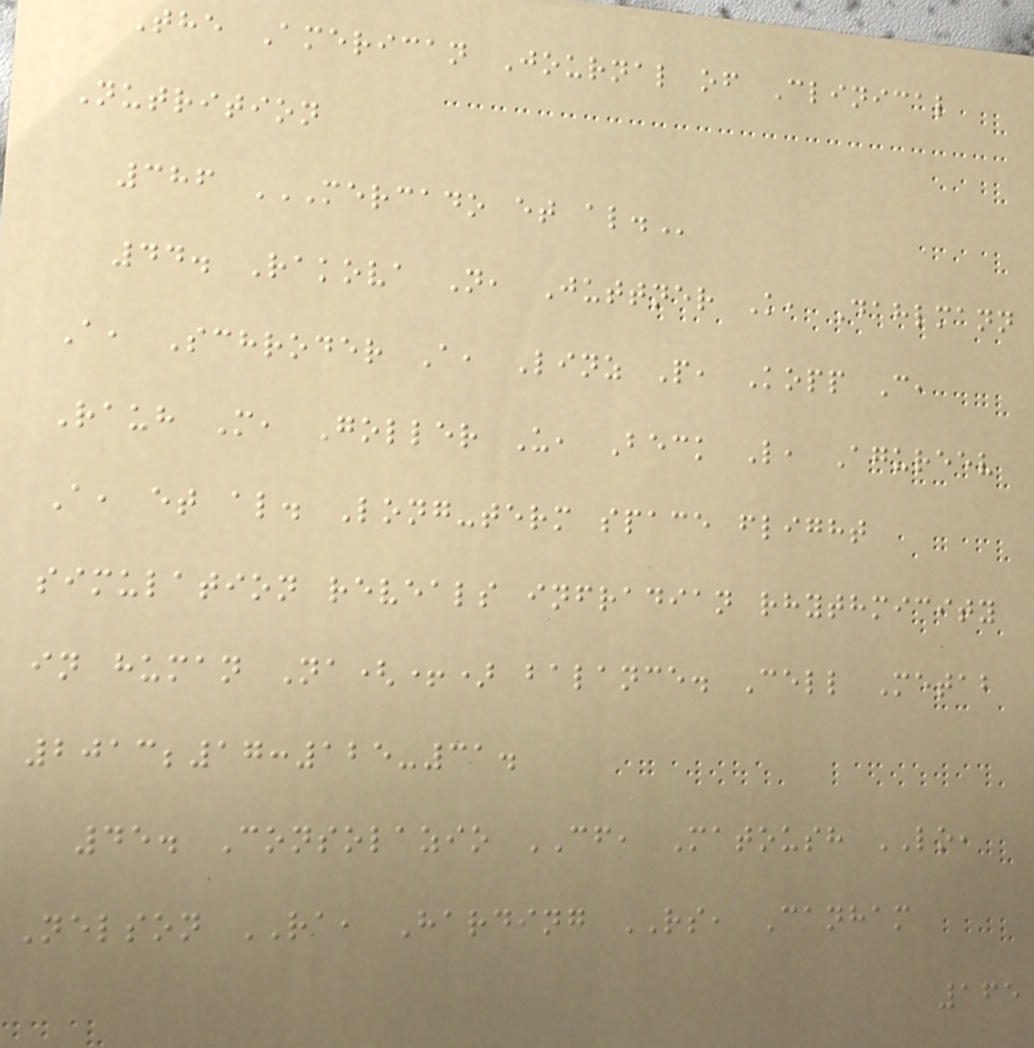The American Journal of Clinical
Nutrition
386 MERCADO ET AL.
44. Rakova N, Juttner K, Dahlmann
A, Schroder A, Linz P, Kopp C,
Rauh M, Goller U, Beck L, Agureev
A, et al. Long-term space flight
simulation reveals infradian rhythmicity
in human Na(+) balance. Cell Metab
2013;17:125-31.
45. Consolazio CF, Matoush LO,
Nelson RA, Harding RS, Canham
165
